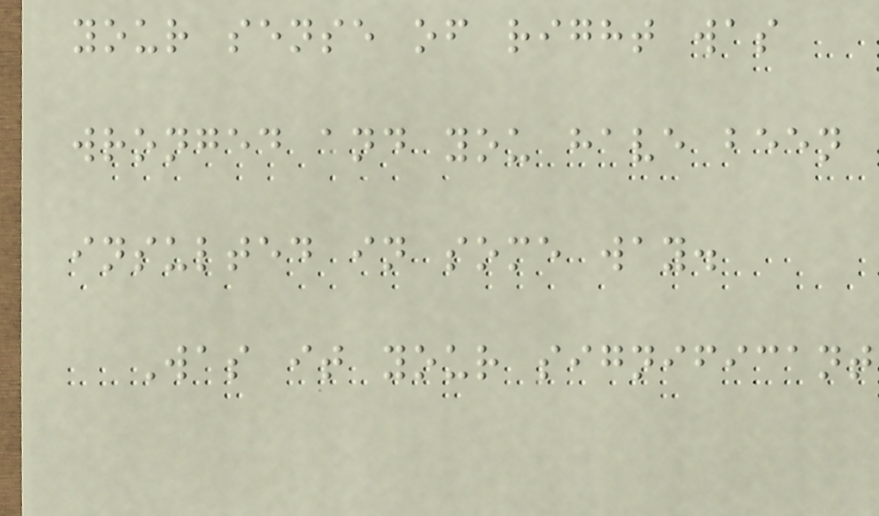your sense of right was
wronged and you have been
insulted in some way.
Was it your significant
